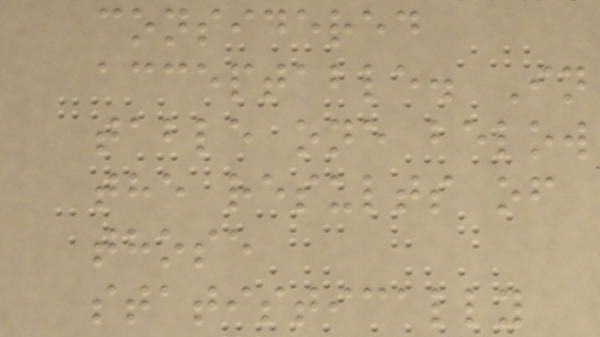considered
acceptable. In
table one below
the results of
those
statistically
